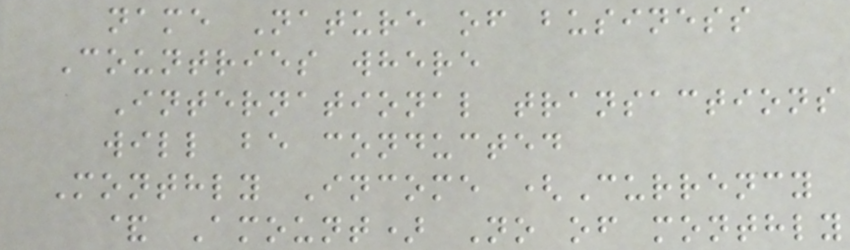name Nature of business
Countries where
International transactions
will be conducted
Monthly Income (Currency
& Amount) No of monthly
